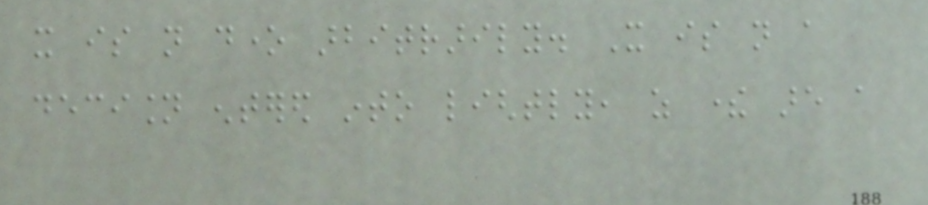it is not done arbitrarily. It is not a
decision entered into lightly, as there are a
